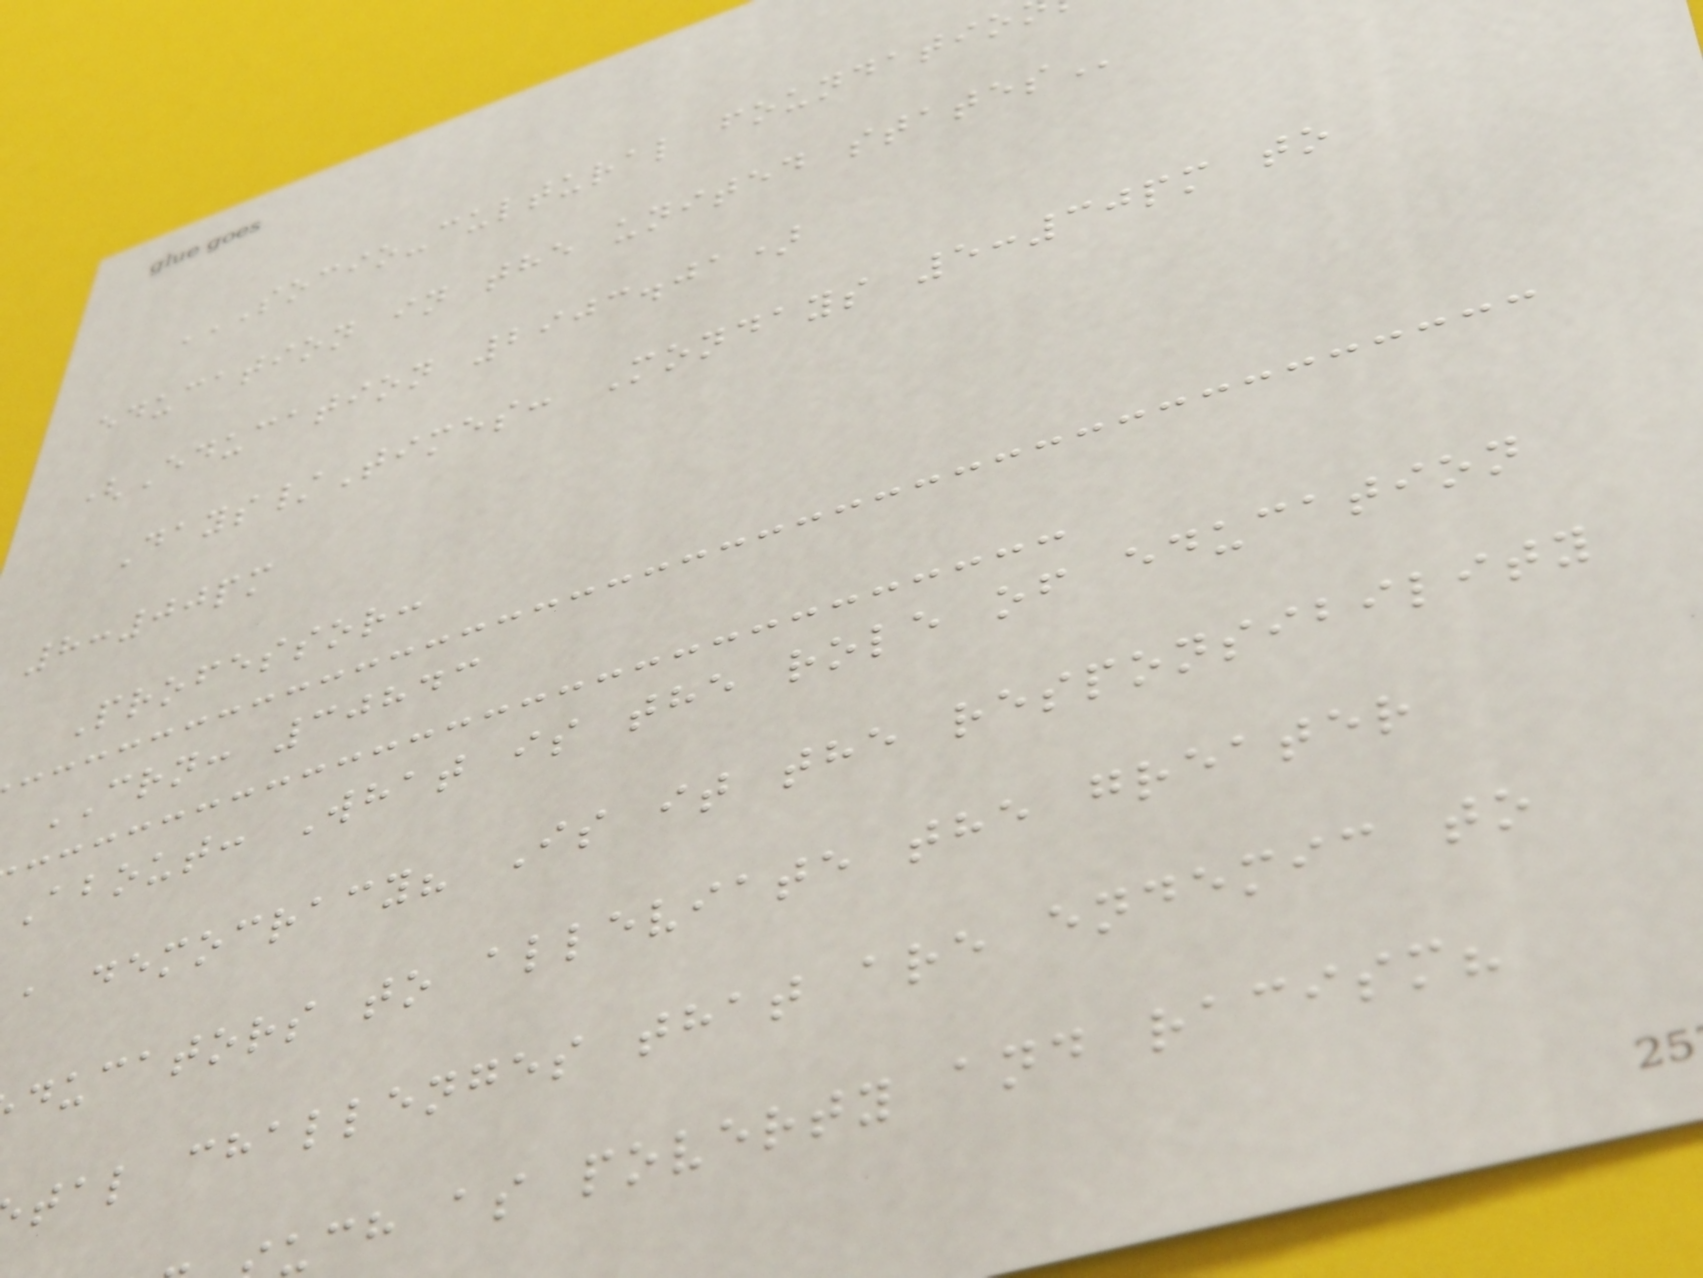education in the united
(Education 2903.01)
Days/Times: Mondays 5:30pm to
8:00pm
Professor:
CRN: 30843
About: What is the role of education
a democracy? Is it the responsibility
ducators to alleviate the greater
tal challenges that are endemic to
uch as poverty and racism?
